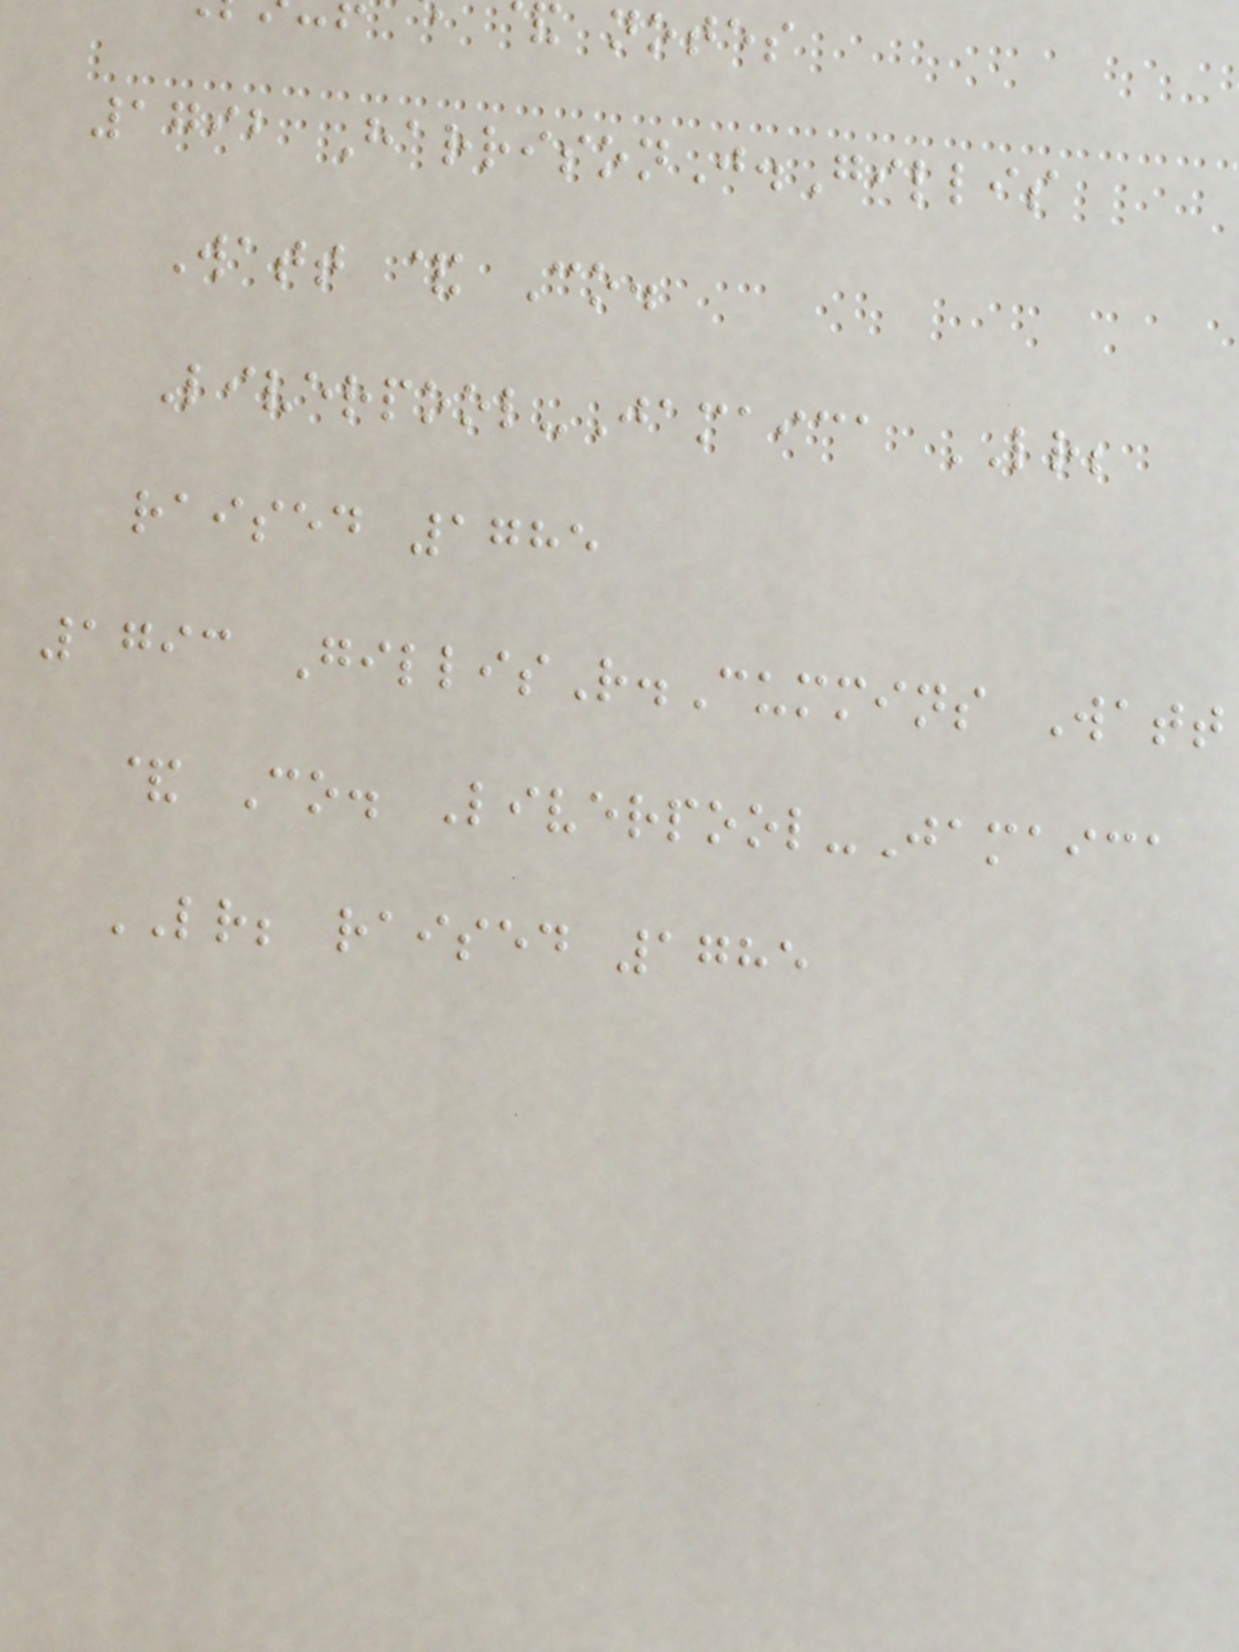notes
1792 HarrisonJ.Gillis
Watt & Co.
Liverpool-Jamaica LR;
raised 1785
1793 GillisR.Cummins Watt
& Co. Liverpool-Jamaica
LR; raised 1785
